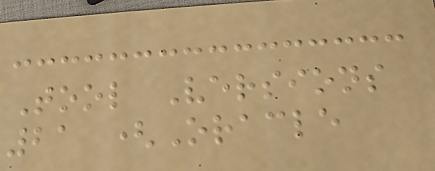Tool Versions
21 (Oracle
